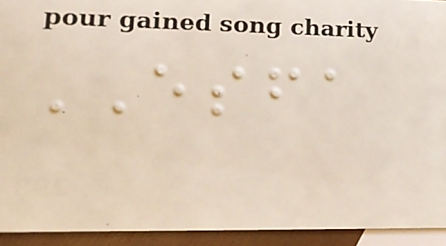ESFA
